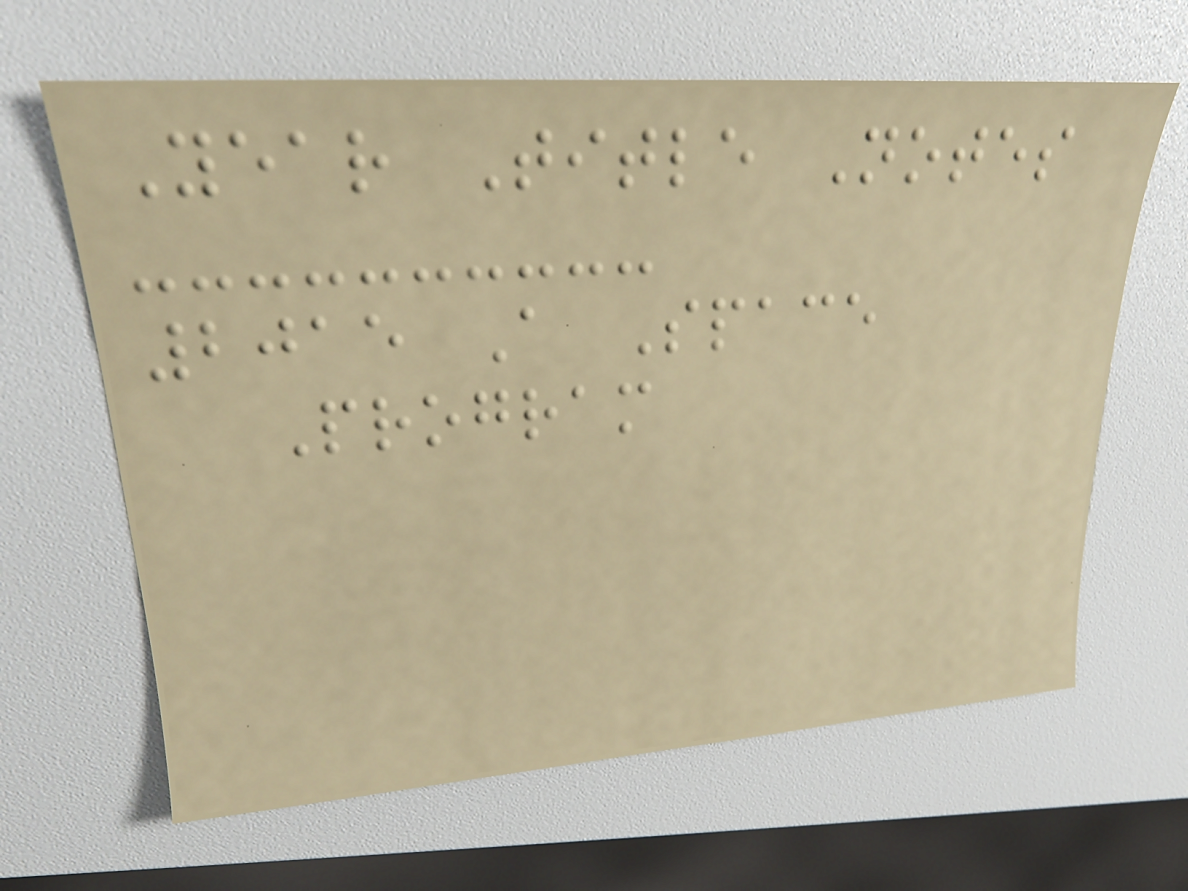Year Title Notes
2015 A Space
Program
